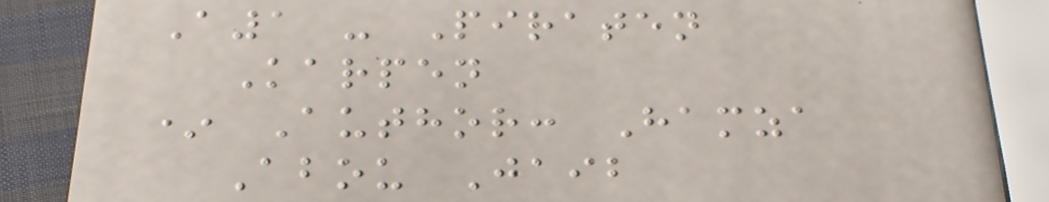A1 - Piraten
Karpen
* Author: Hamza
Abou Jaib
